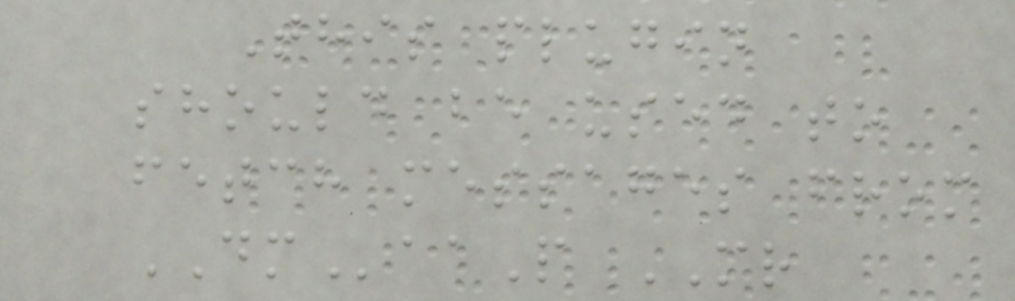This plugin
should be used to
fetch messages from
DMaaP MR
